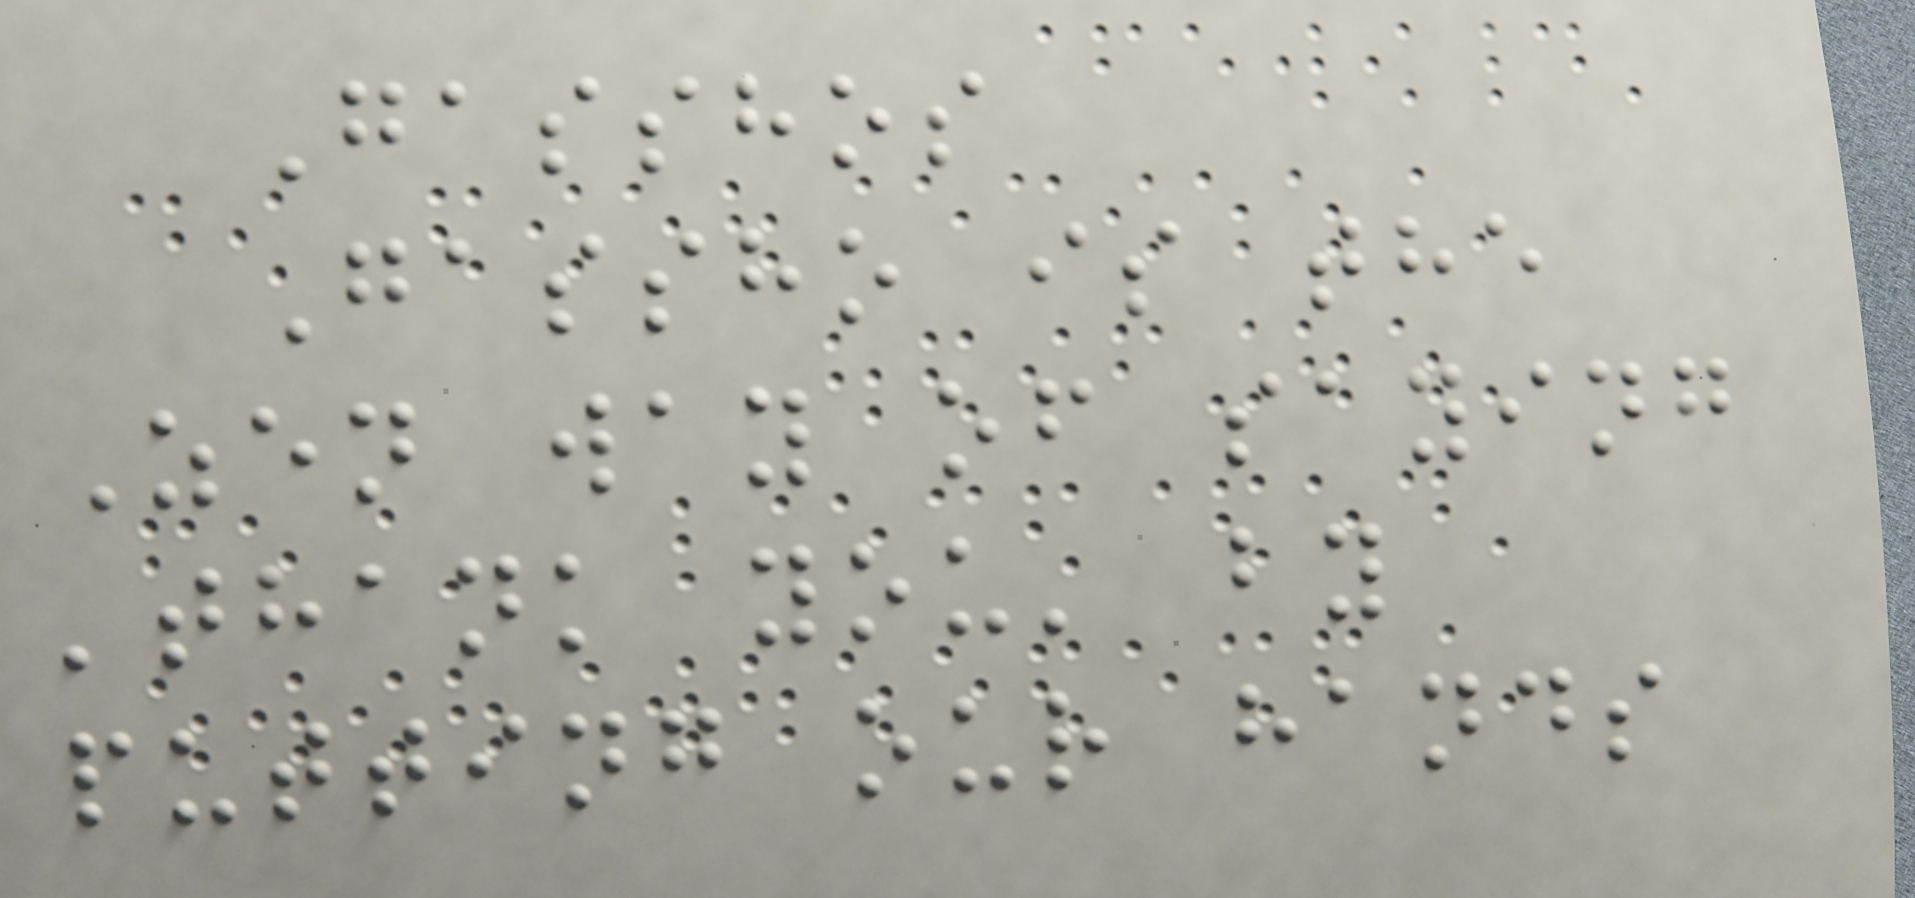Gasshos
Gassho is the
Zen way of saying
'thank you' by
putting our hands
